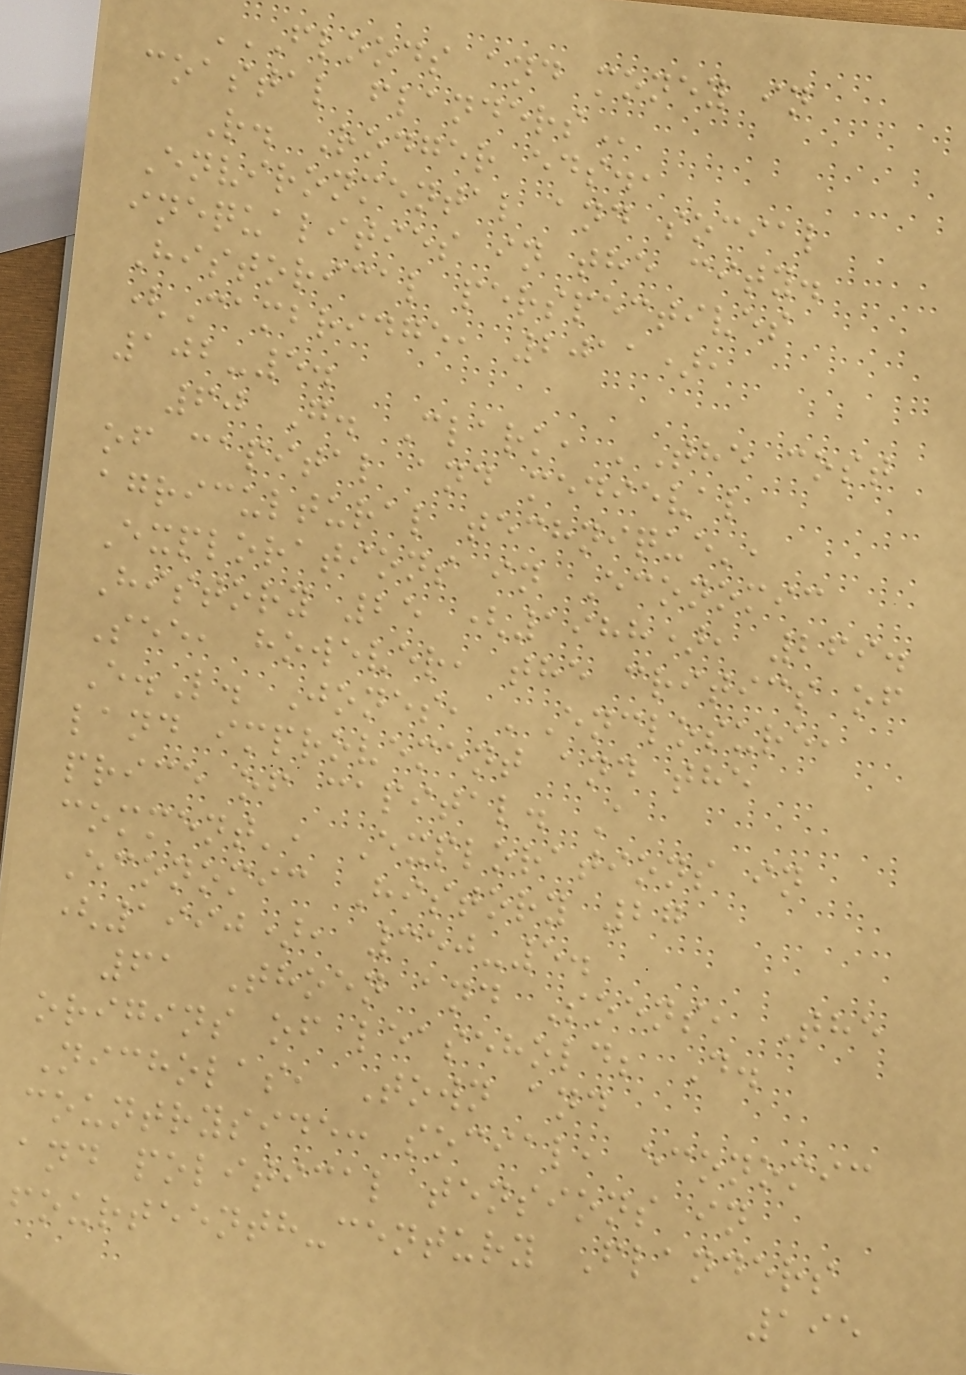FLOODS AND MONEY IN
COASTAL FLANDERS
R. Rodger eds.,
Environmental and social
inequalities in the city.
Historical perspectives
(Cambridge, 2011),
102-5.
60 G. Clark, 'The cost
of capital and medieval
agricultural technique',
Explorations in Economic
History 25 (1988), 269.
See, however, the critics of
E.L. Jones, 'Enclosure,
land improvement and the
price of capital. A
comment', Explorations in
Economic History 27
(1990), 350-5.
61 Thoen and Soens, The
origins of leasehold; D.
Nicholas, Town and
countryside: social, economic
and political tensions in
fourteenth-century Flanders
195
